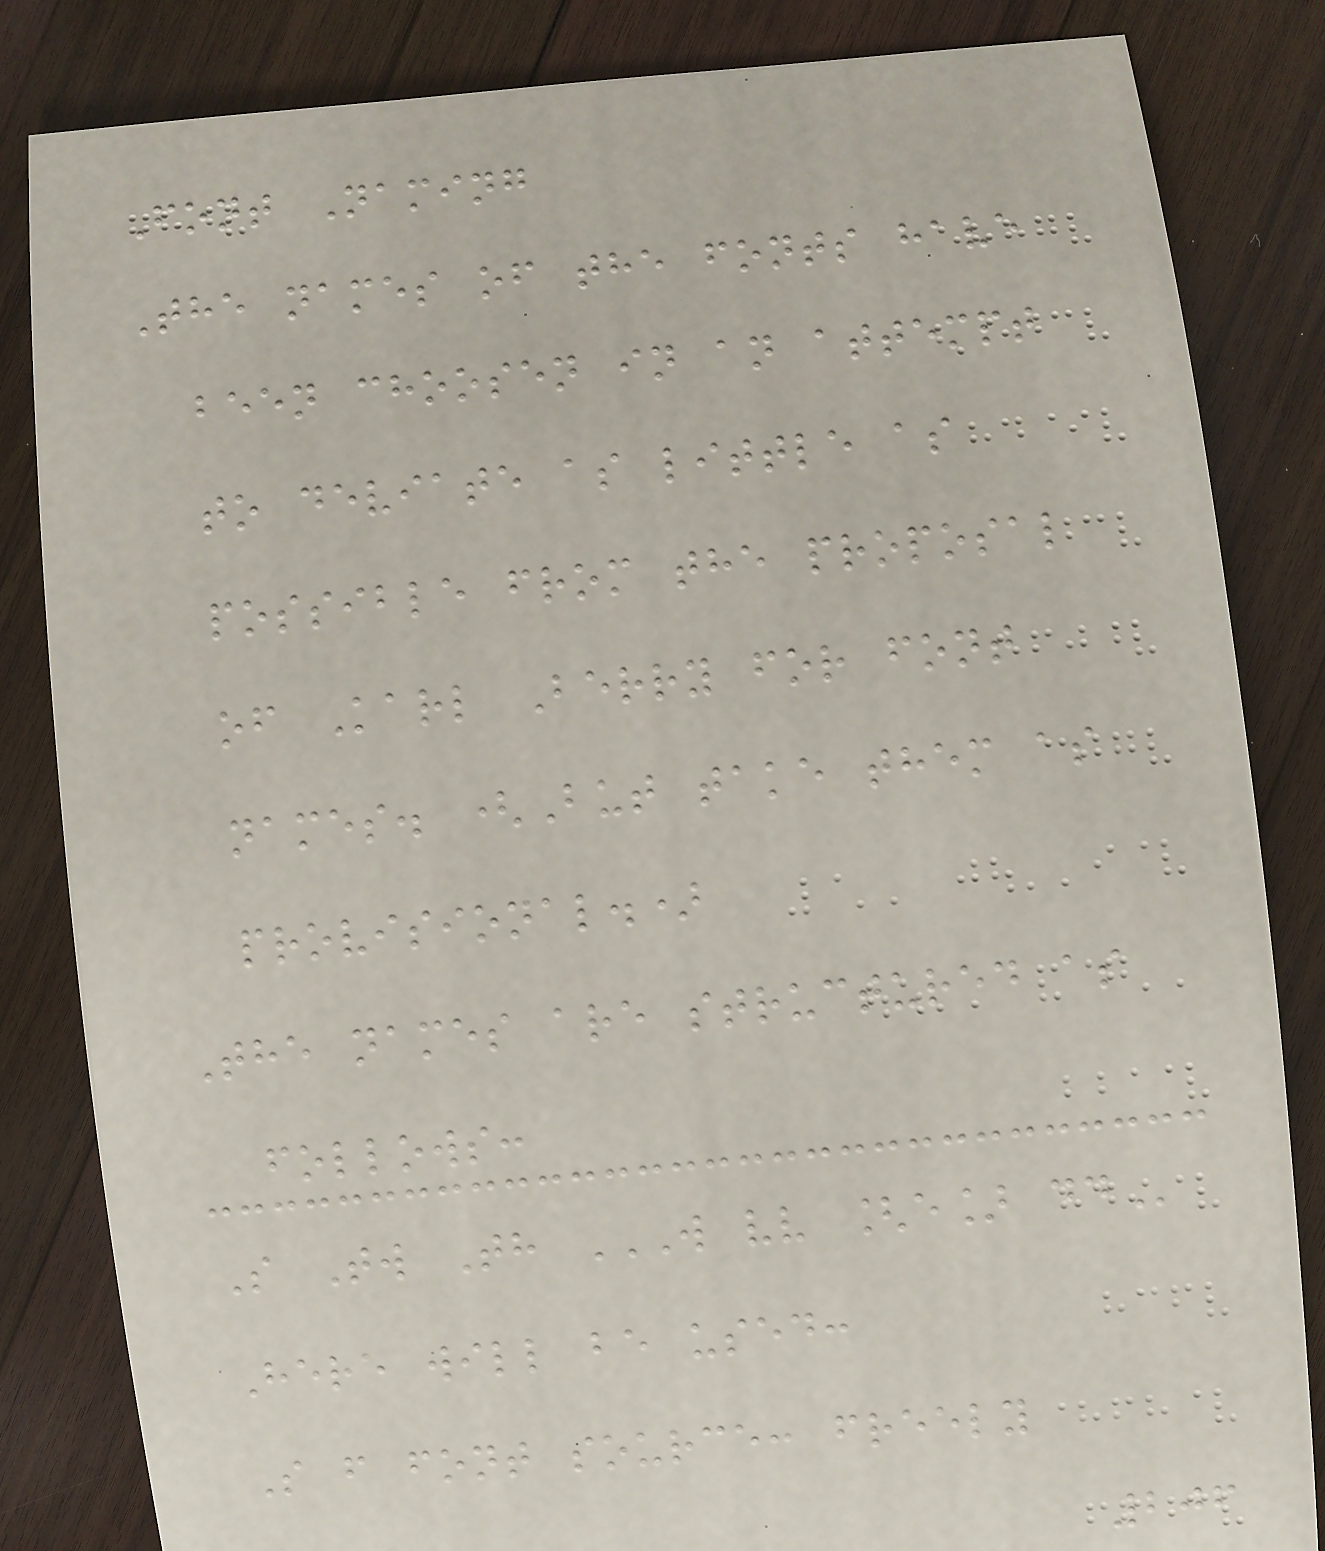Font Naming
The names of the fonts have
been choosen in an attempt
to deviate as little as
possible from the proposal
of Karl Berry for font
names. (But take them as
provisional.)
The names are structured as
follows:
S Tw Th W VV [E] DD
Here will be used:
S f font source: freely
206
